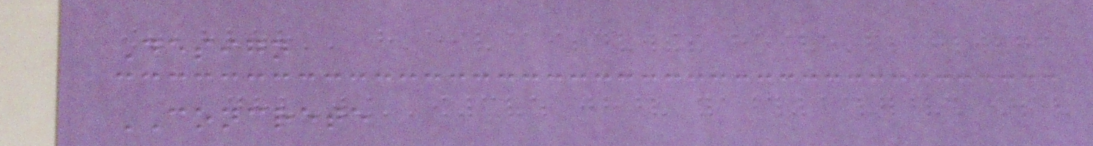Design
CONCRETE
